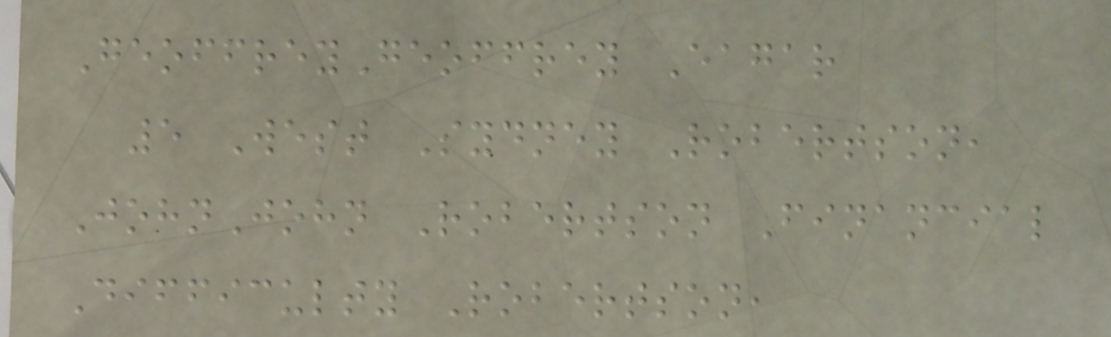GeoffreyGeoffrey Eagar
5 West Sydney Robertson,
JohnJohn Robertson Financial
Difficulty Robertson,
